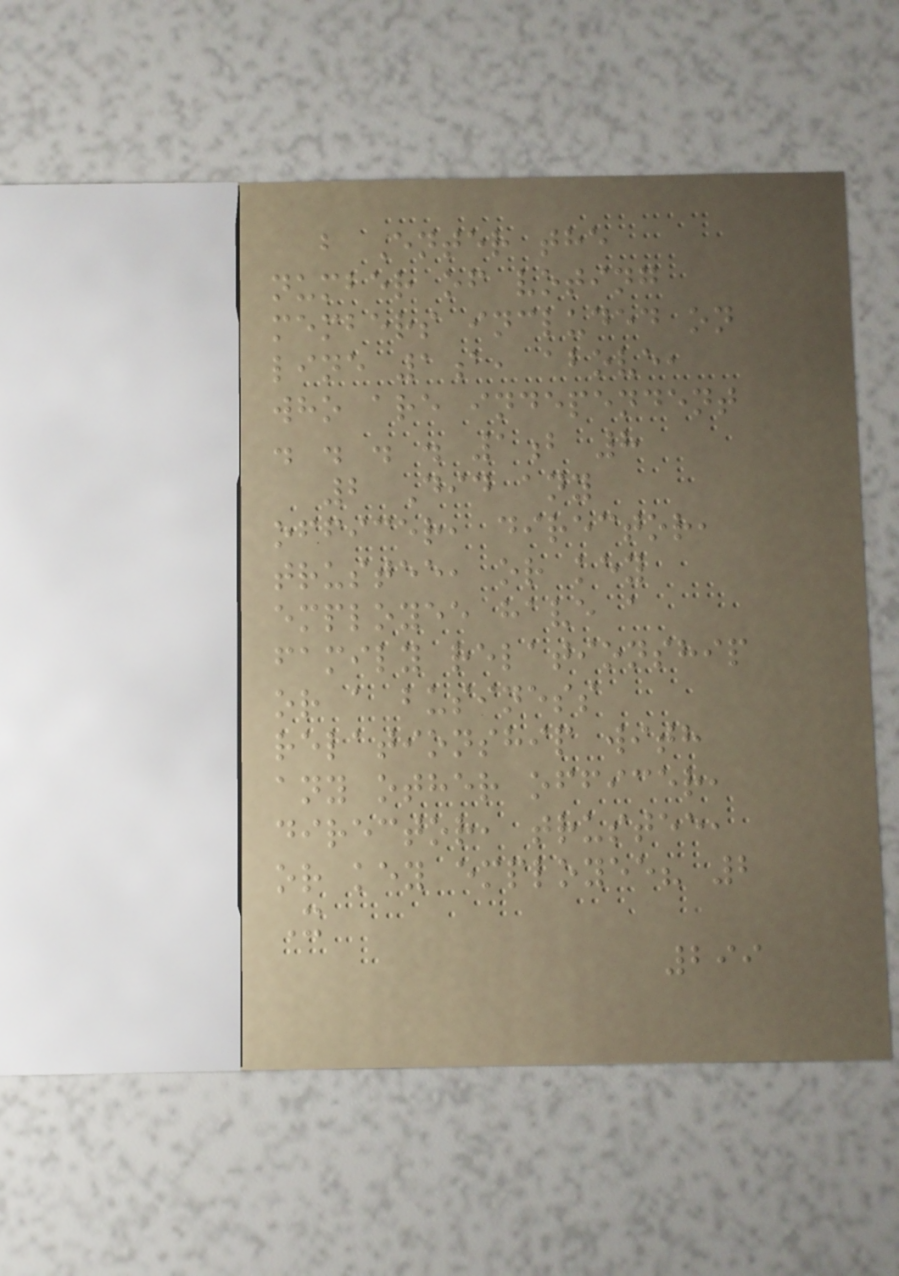b Enter the
number of voting
members included on
line 1a, above,
who are independent
. . . . 1b 8
2 Did any
officer, director,
trustee, or key
employee have a
family relationship
or a business
relationship with
any other officer,
director, trustee,
or key employee? 2
X
299
